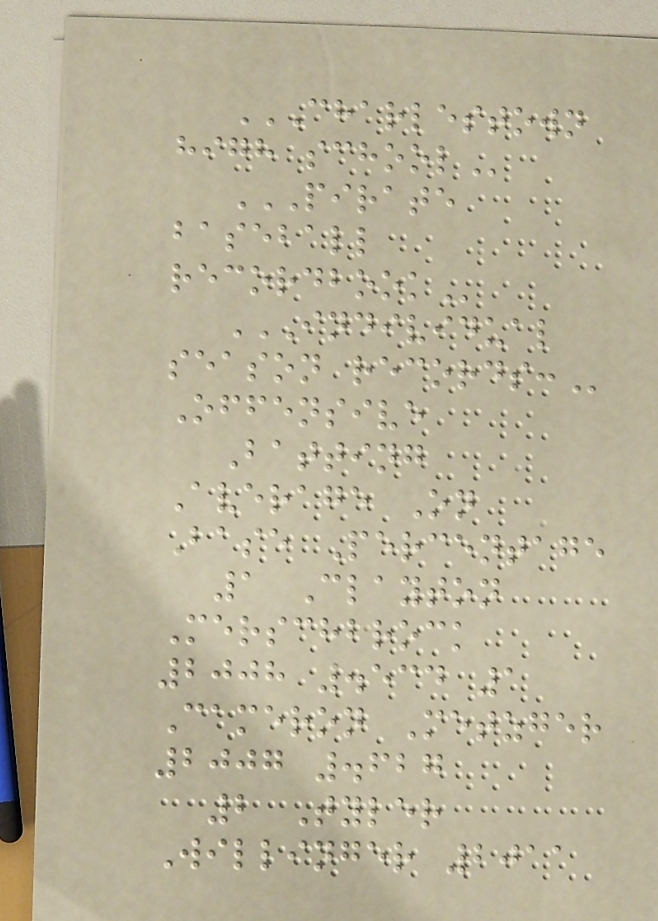CHARLESTOWN
HIGH SCHOOL
PIRATE
BASEBALL
RECORDBOOK
INDIVIDUAL
SEASON RECORDS:
Offensive
Batting
Average On
Base Percentage
1 Clayton
Merschbrock
2008 .534 1
Cameron Metzger
2007 .627
2 Tyler
Willinger 2011
